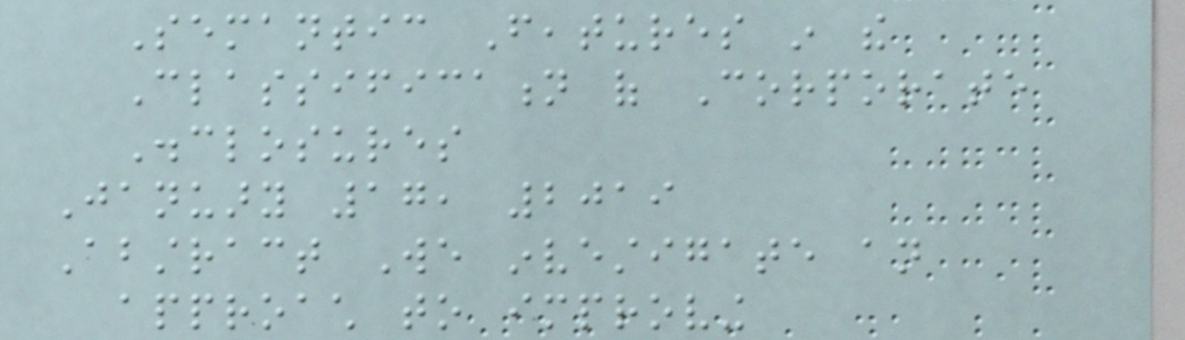Semantic Features in the
Classification of Corporate
Disclosures
January 17, 2019
Abstract We investigate an
approach to improving
